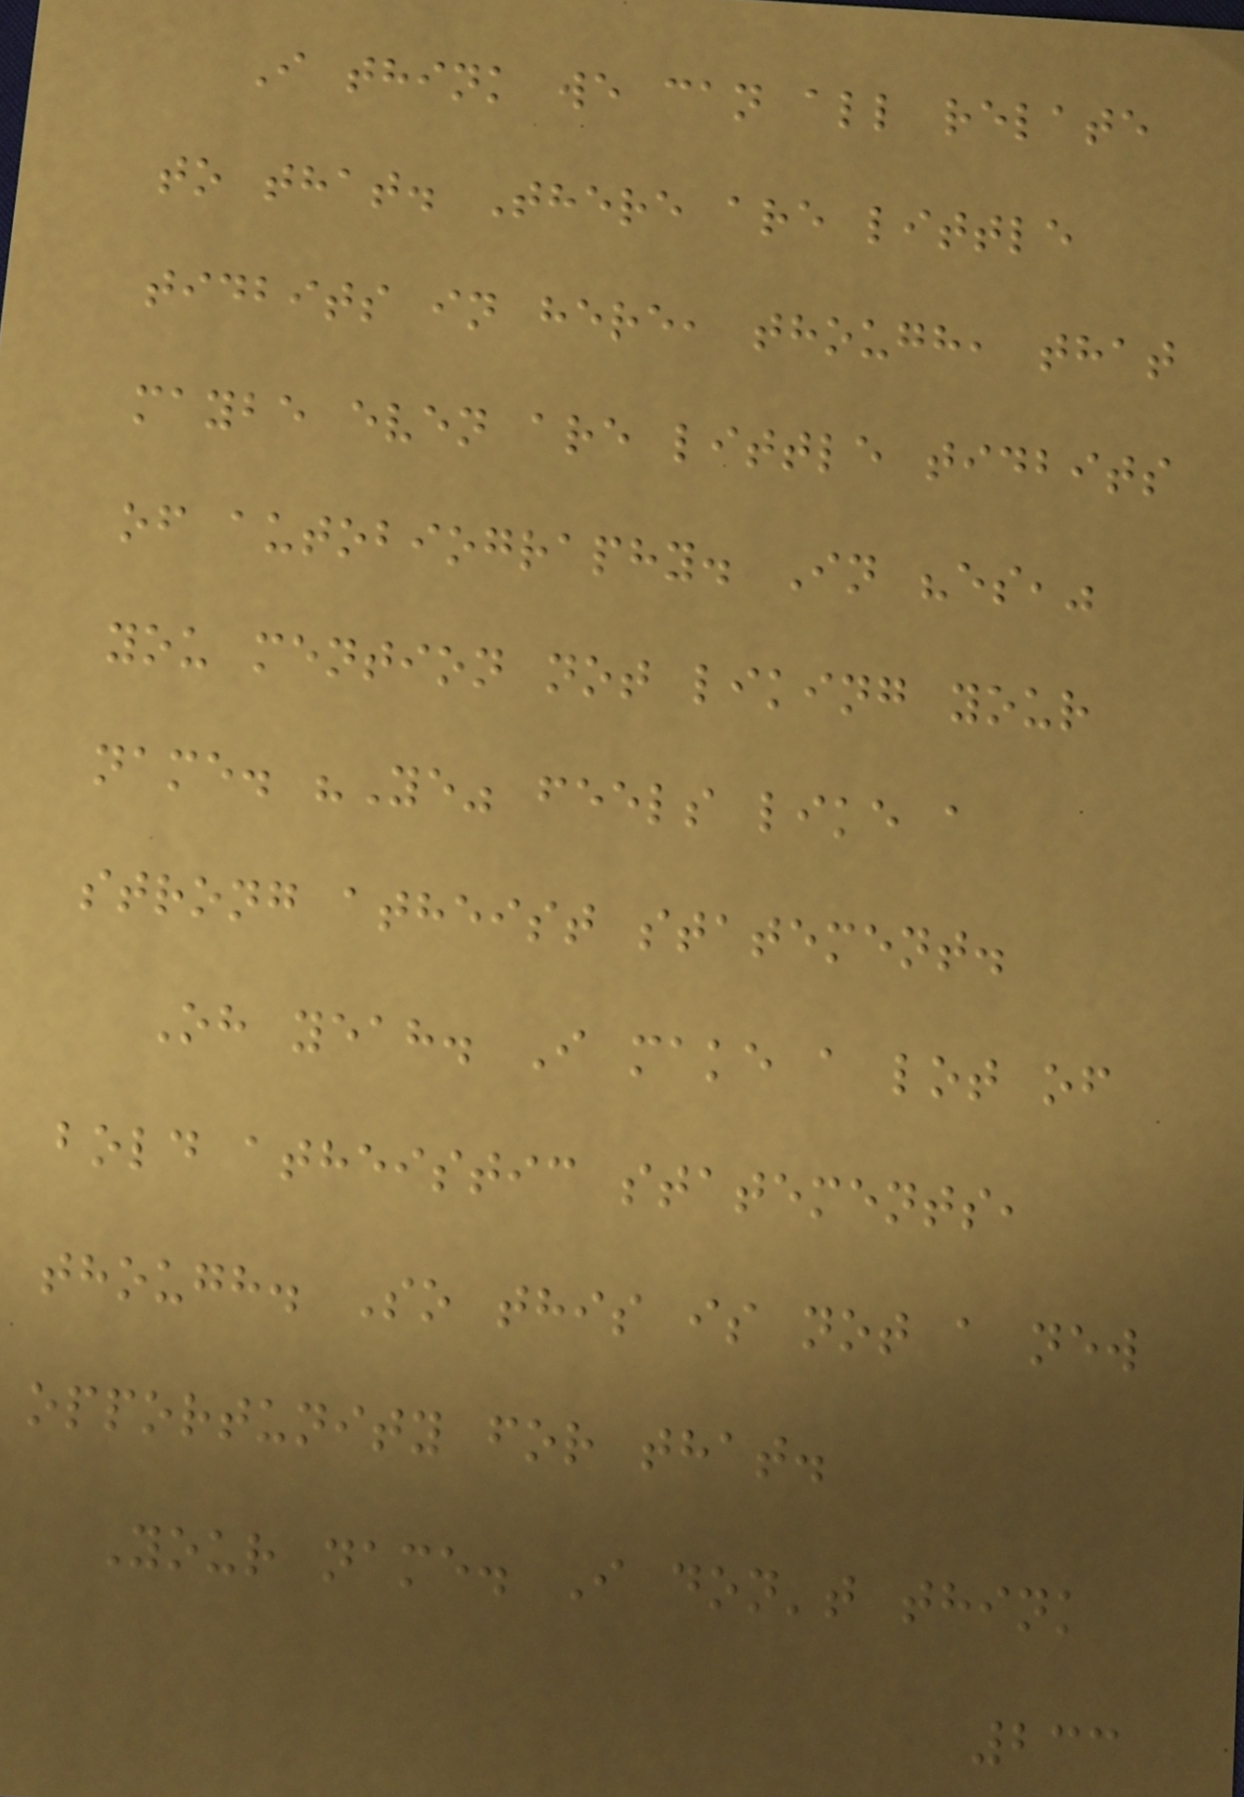I think we can all relate
to that. There are little
tidbits in here, though, that
maybe even are little tidbits
of autobiography. In "es,"
you mention not liking your
name. "Ye" feels like a
strong atheist statement.
Oh yeah. I make a lot of
bold atheistic statements,
though. So this is not a new
opportunity for that.
Your name. I don't think
233
